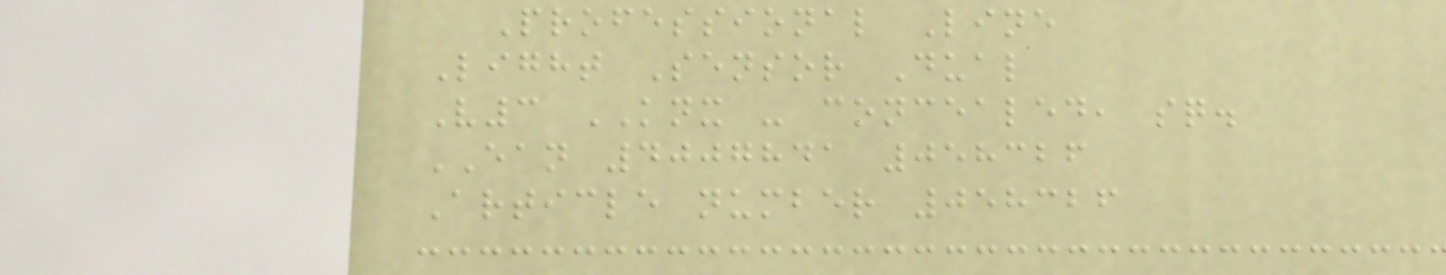Professional Line
Light Sensor Dual
V3 KNX - concealed, sq.
EAN 4007841 058326
Article number 058326
